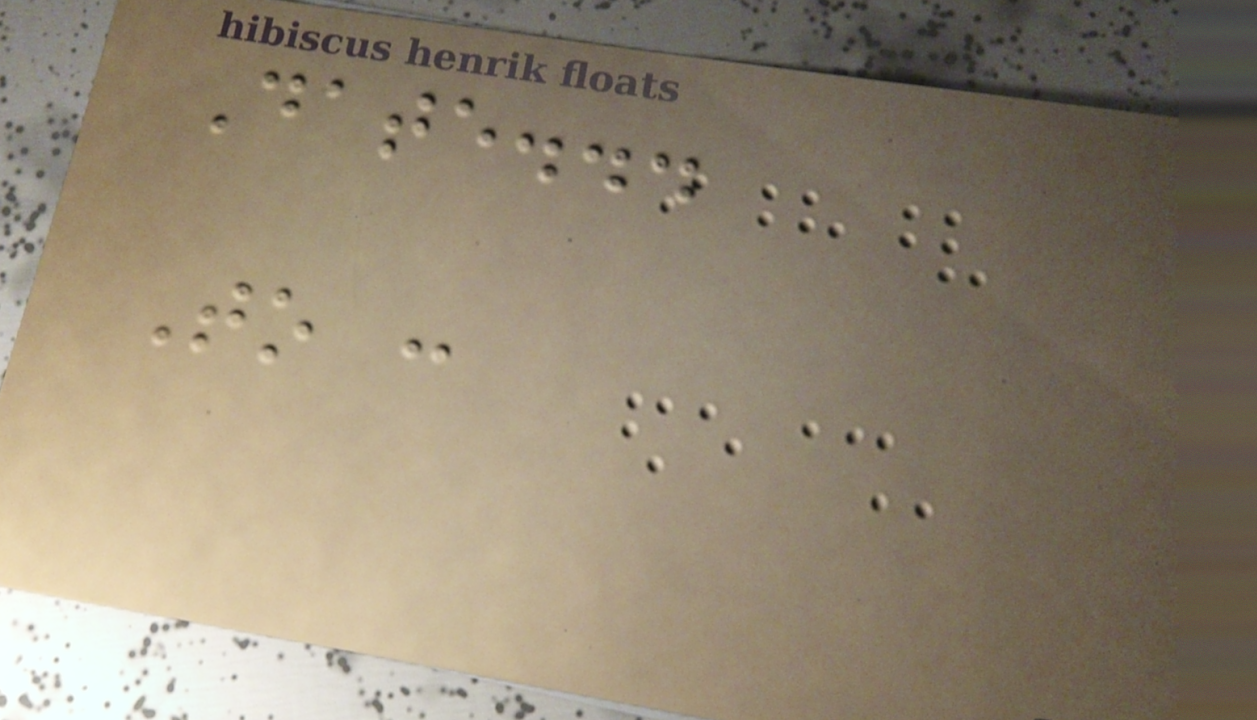Date...
To :
